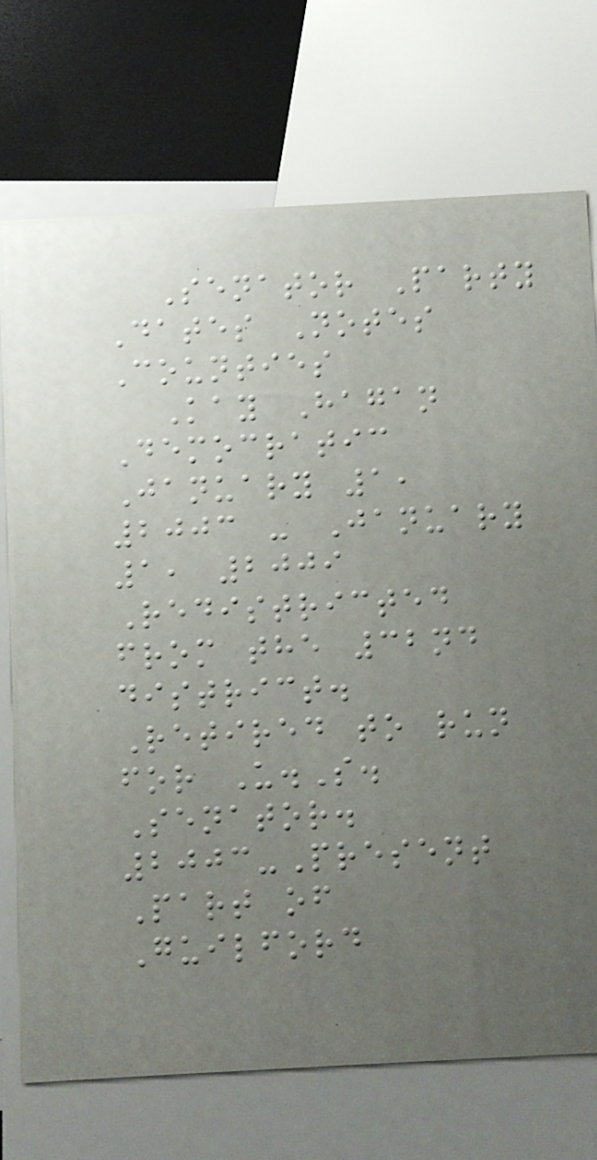Senator Party
Dates Notes
Counties
Kay Hagan
Democratic
January 1,
2003 - January
1, 2009
Redistricted
from the 32nd
district.
Retired to run
for U.S.
Senator.
2003-Present
Part of
Guilford
